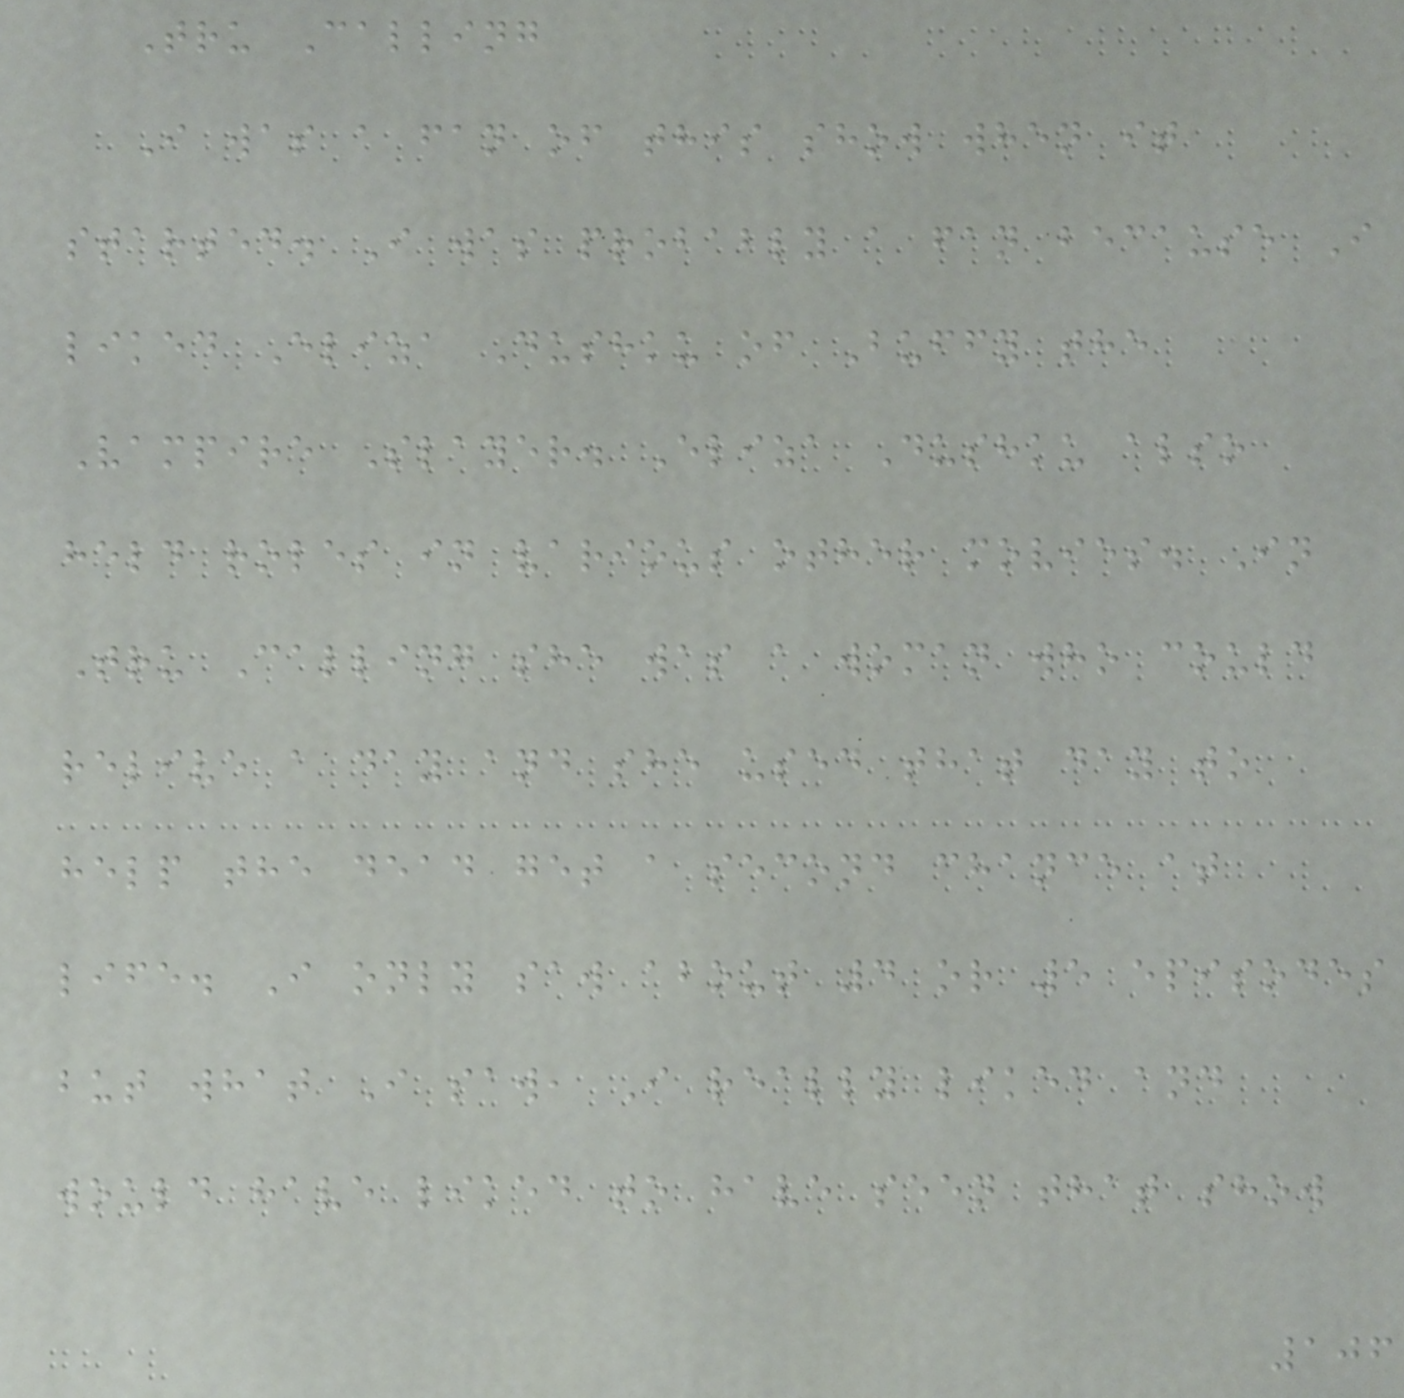Tru Calling
I was a fan of this show when it
started. I was probably a fan because I
liked Eliza Dushku of Buffy the
Vampire Slayer. Eliza Dushku also
held roles in various other movies. In
Tru Calling she was a woman who could
relive a day and she used that day to
help the dead get a second chance at
life. I only saw about 4 or 5 episodes
but what I saw, I really liked and
would have liked to have seen that show
106
